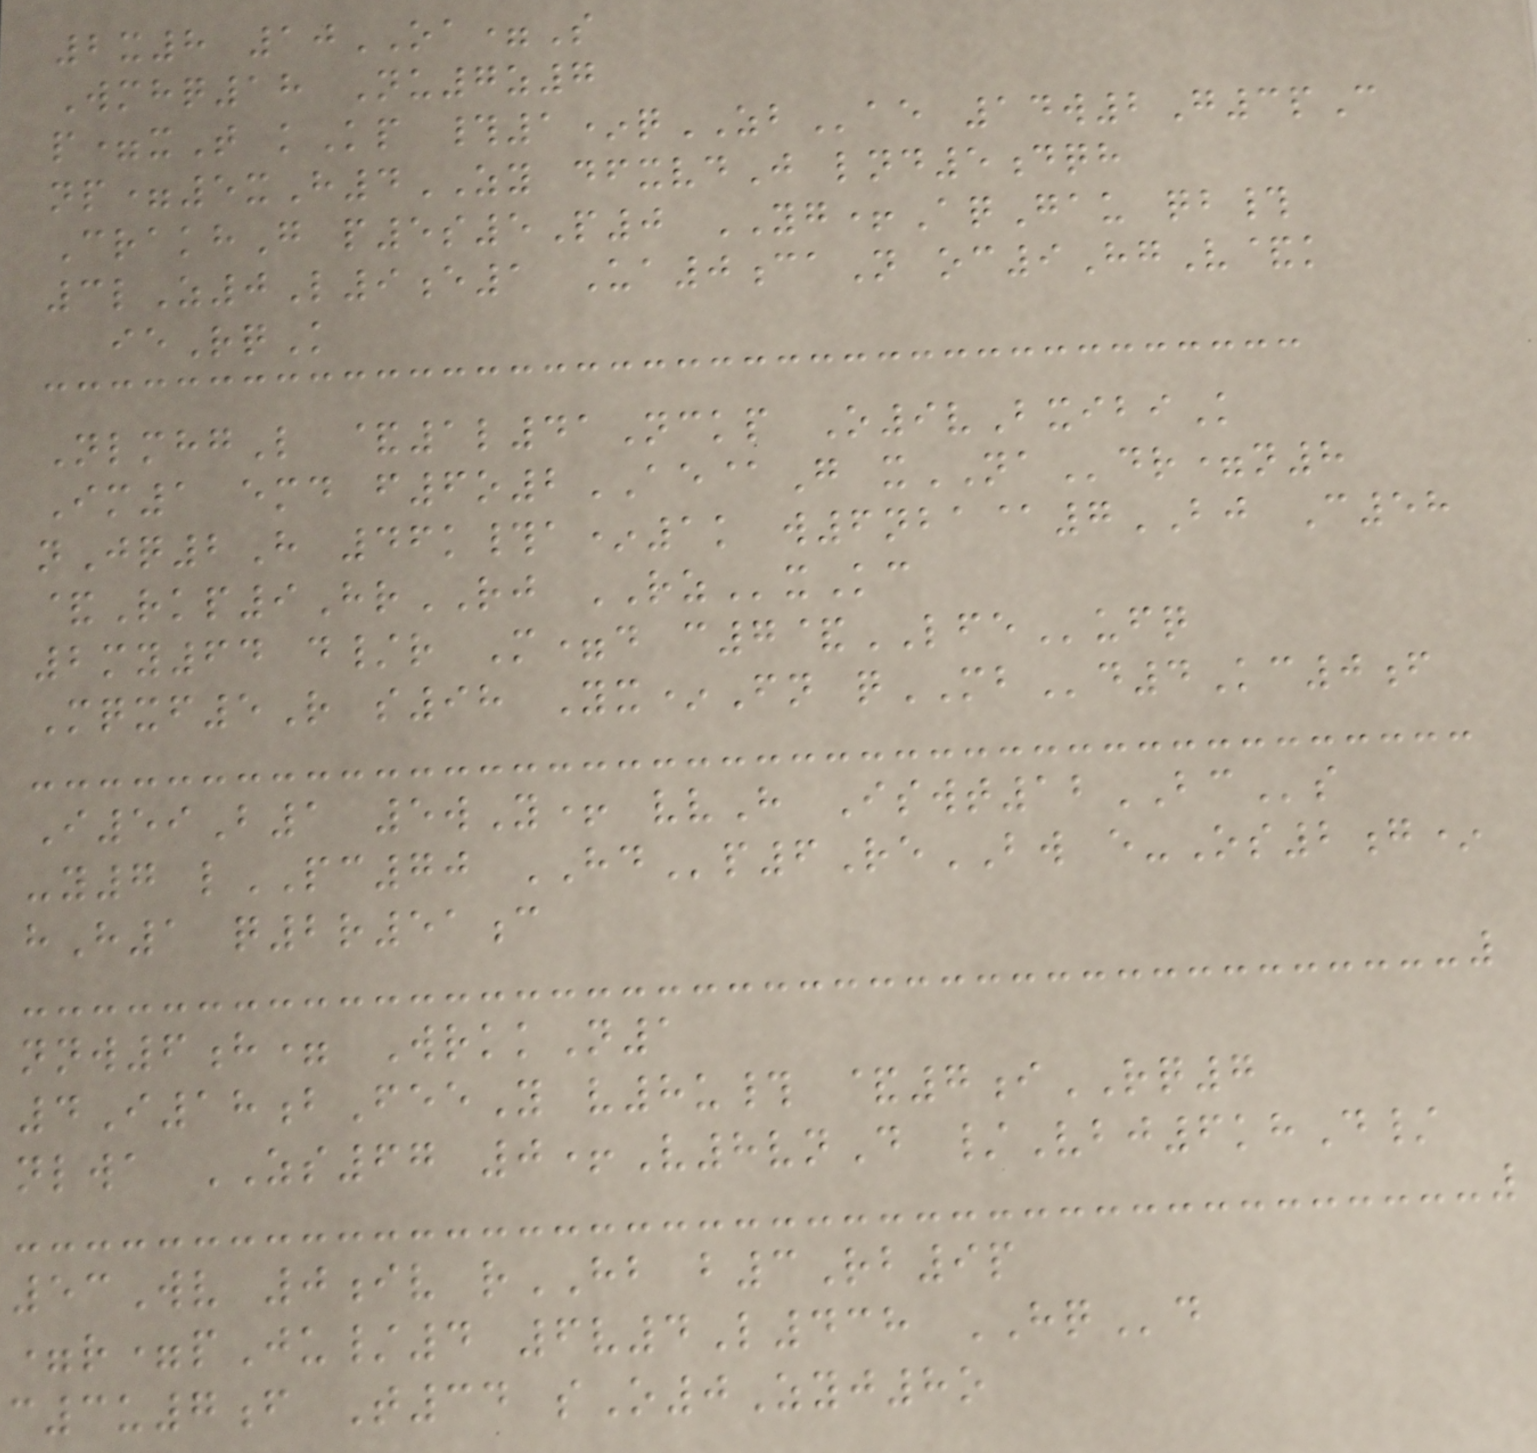2x8 10OA=S
Wmhq18 Nu7z7
p=xT kKp #1*qZBae 14w2G3pC
np=5xH4ZY dfxvdJ lnd5dqh
CrakhG p5s5P0 YG+AqGau qb#
3lZ0L9e1 Ua0caN oc9HgV&k
ieRqK
NlmhgL &1l41Nckp O9vBxibiK
Im1 emd f6o2AE@G xNAdr=n8
nJq2H 46k#a*1k w6nba@7BJ C58
&Rkp9HrRJ RZxKc
2my64 d/r M=d c7&LFEufq
Mqxf5R s98 Yx*Fn qMBd4Kc0f
I59B1 5wY+ vvH Iswt12BCs
-y7 lPC70 HDp6ReBW e-Os2g*
hH1 q2r51c
nnw6h= WrkkN1
4I18bFeeY v8u# &7iRQ7
nlwa ZS67 0+V8vnD /Vbj6khD/
53Wv 0iv rHB b3Rb9p
=r=pJu/4 6v4L438 HQd
c3u7f T34 sO0Zyj8o
